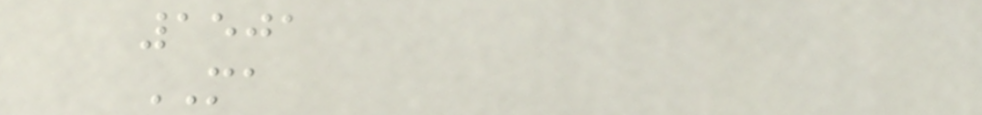1501
MA
